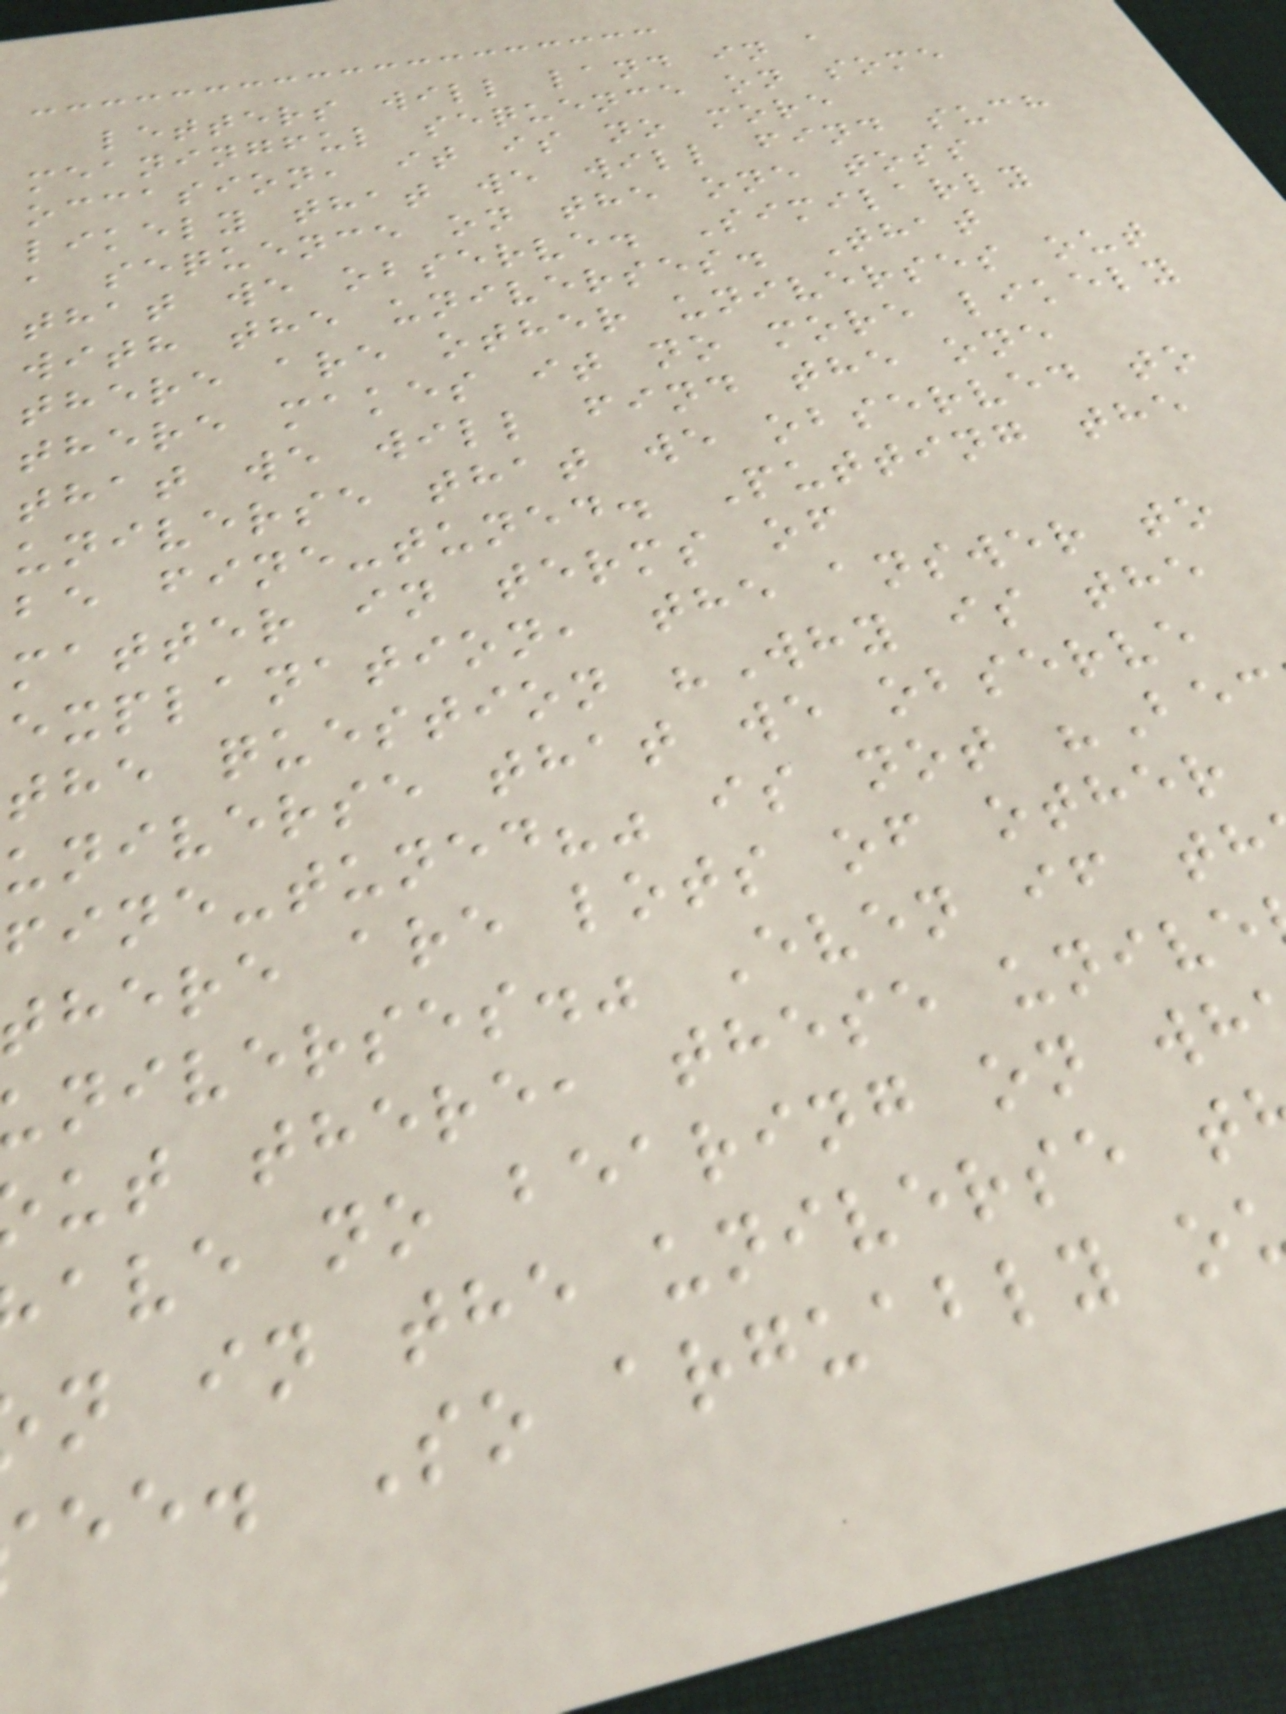letters will land in a
meaningful sequence on some
occasion, it is no more
likely that we will find such
a sequence on the one toss
that we observe. Similarly
with the universes. That
there are other universes out
there makes it no more likely
that we will find the one
universe that we observed to
be fine-tuned. Putting the
matter in terms of
explanation, the answer to
the question "Why is the
universe that we observe
fine-tuned?" is not "Bec
there are lots of other
niverses." Even if th
ut there, these unive
ave no bearing on wh
n in the universe t
ee. So arguably o
